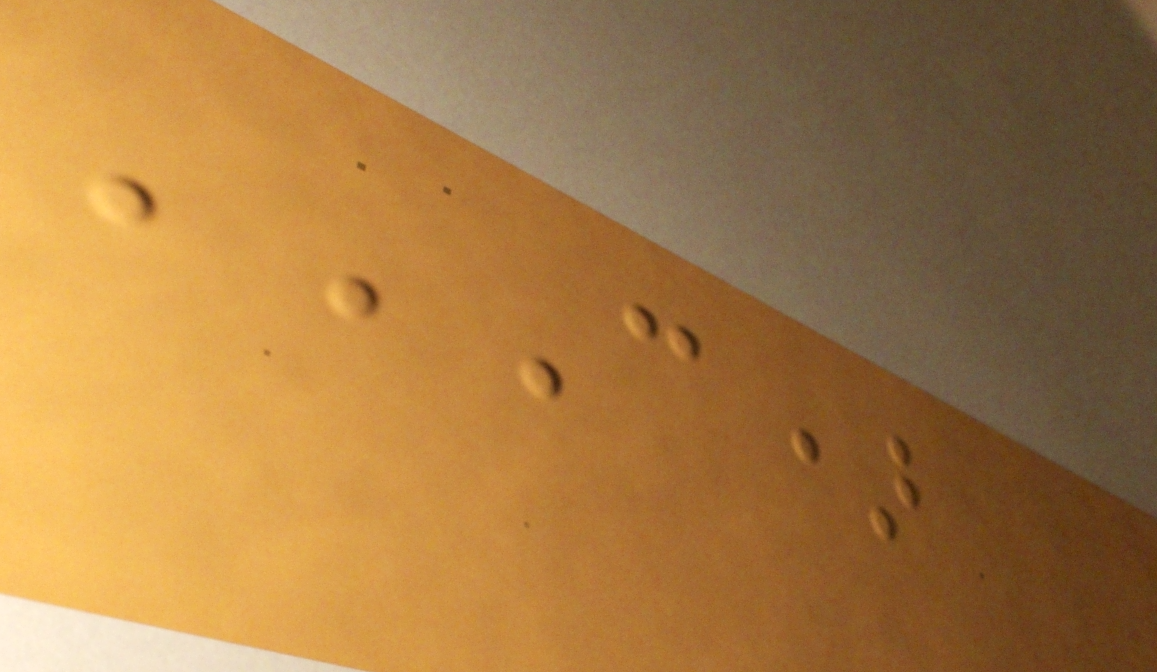C)
